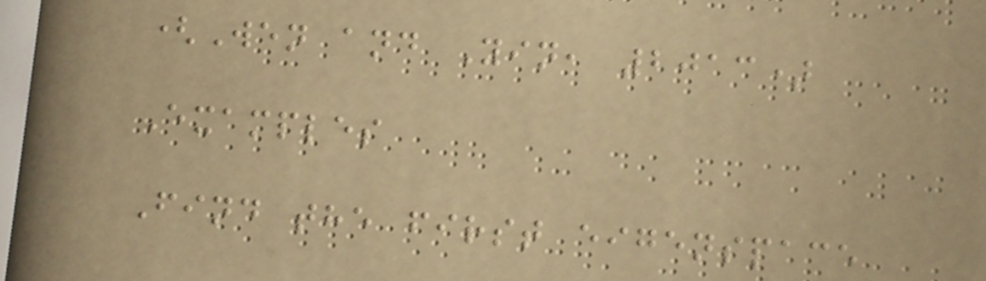(Wen and Yin, 2013)
Examples
Find the first eigenspace
